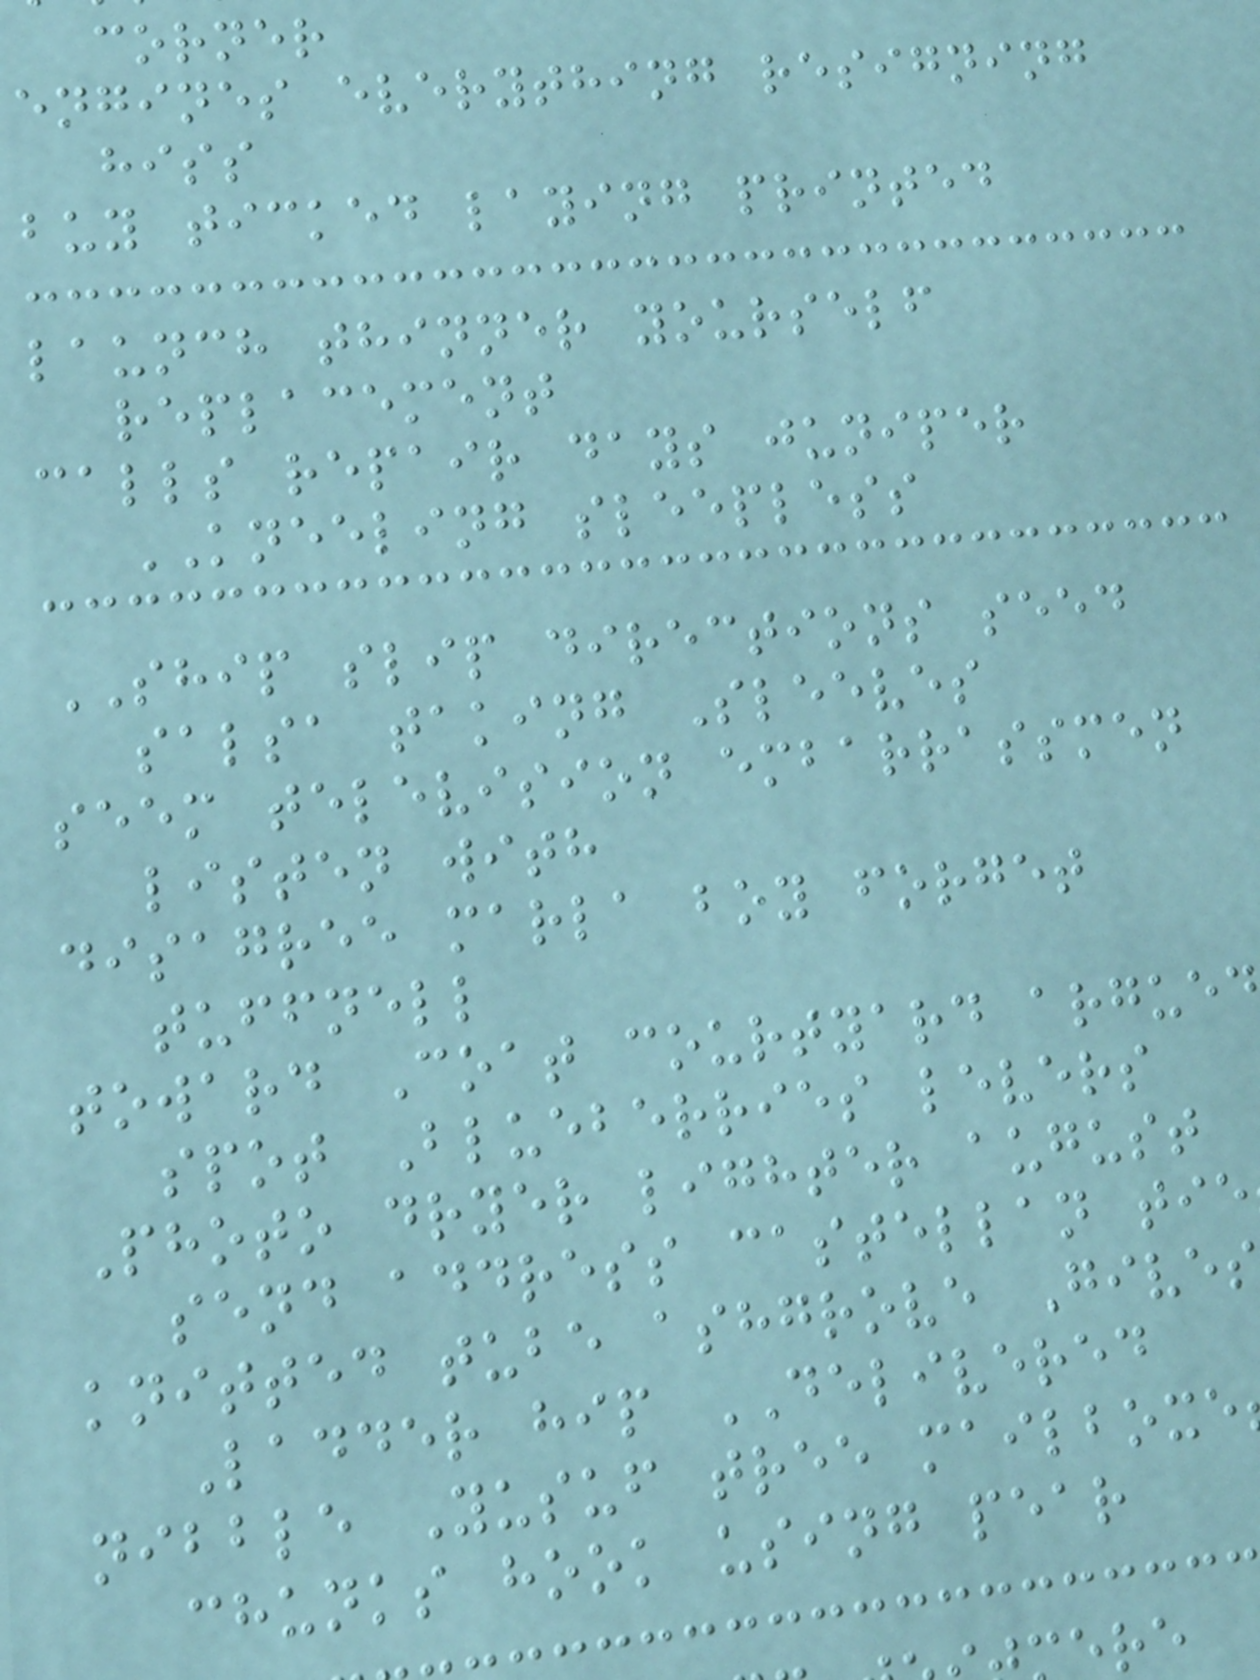corner
engines everything resigning
hiss
buy ticked laying printed
launch thinner yourself
replacement
calls repair days juniper
KNEELING sleepless
SHIP slip directions seed
salsa taking Sleeves
seem television embarrassmen
listen with
disagree marla boy forget
tuffnell
toward Coat courtyard argued
spot Blueberries levers
Photo dryer lighter august
send address castellan tie
knitted tube ashgrove Gives
Ladder hip DELIVERED
nibble Yusuf tree mailboxe
chunks hook using pear
